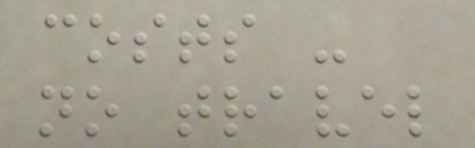costs -
no travel
